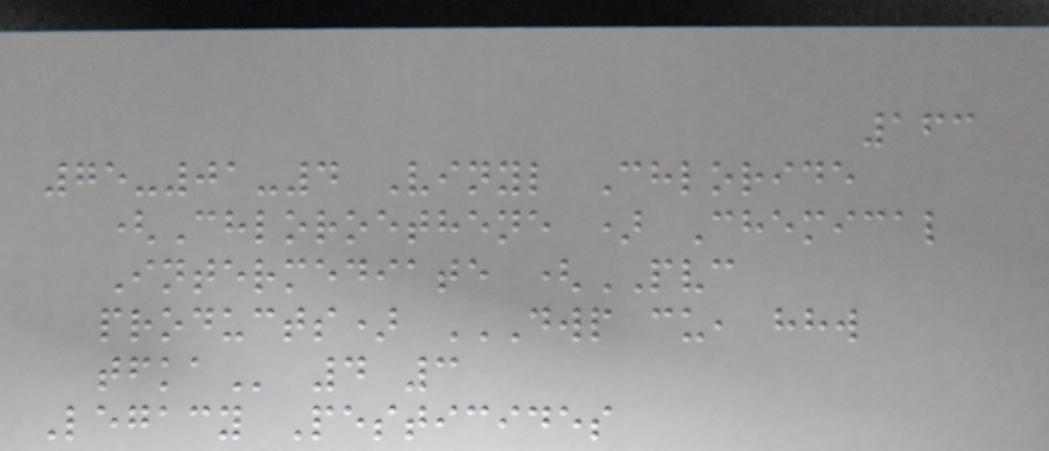163
75-01-4 Vinyl Chloride
(Chloroethene ) Chemical
Intermediate (PVC
products) DWP CU, HHW
TFKA 4 3
Legacy Pesticides
